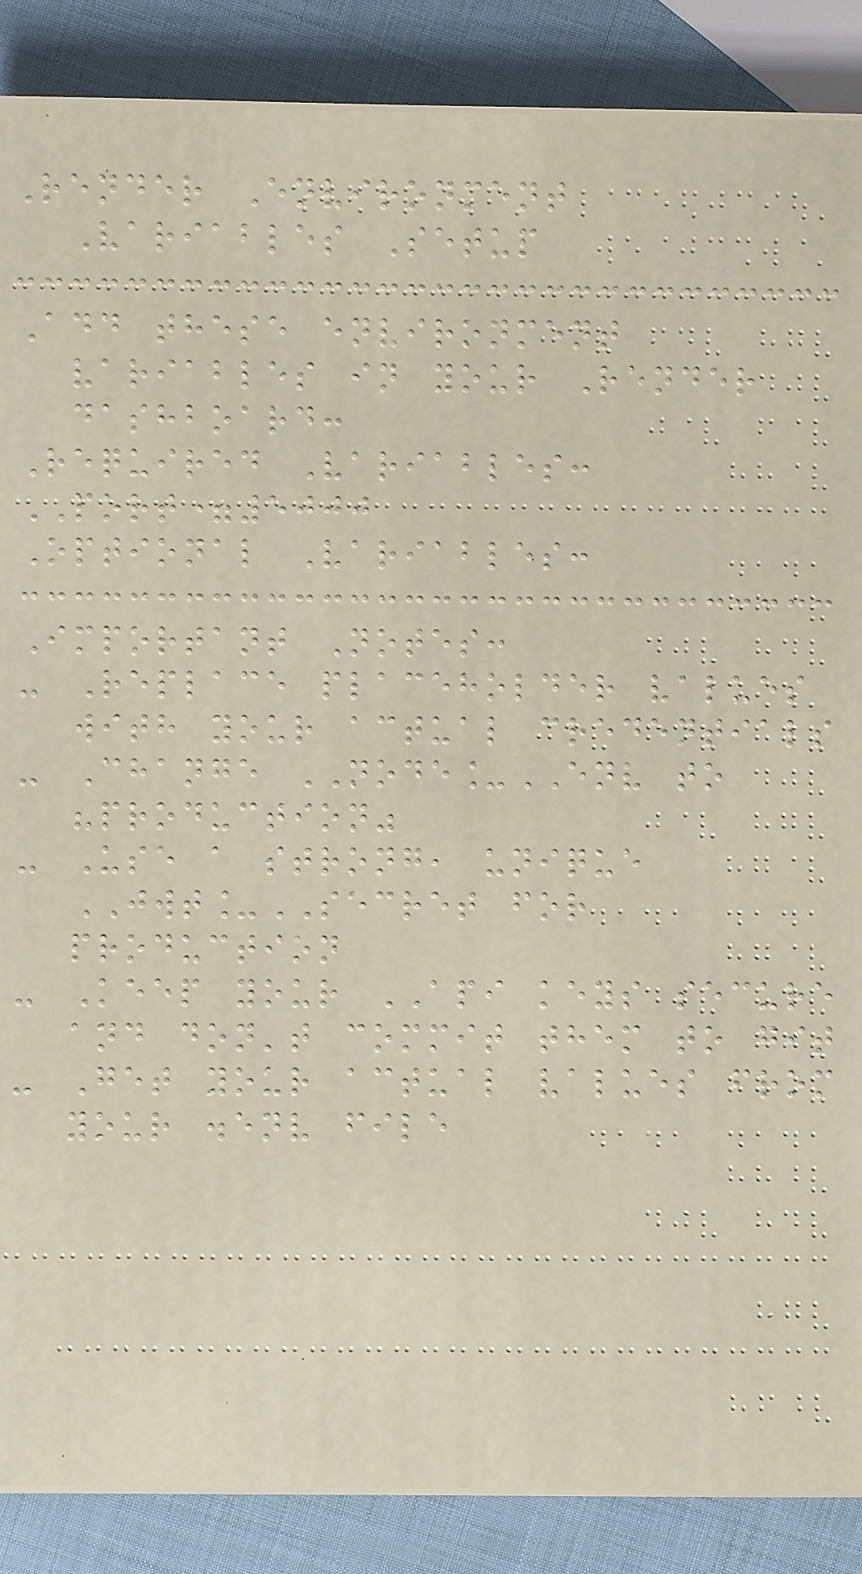Render Environment
Variables Setup
Add these environment
variables in your Render
dashboard:
Required Variables:
PORT=5000
Optional Variables:
Important Notes:
- Replace placeholder values
with your actual credentials
- Change NODE_ENV to
"production"
- Use a strong, unique
JWT_SECRET for
production
- Keep your API keys secure
and don't commit them to git
- Get your actual values from
your .env file
